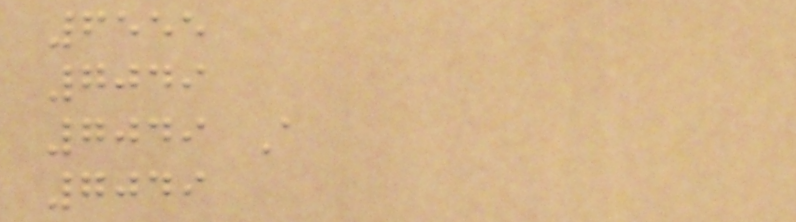6555
7049
7049 A
7049
